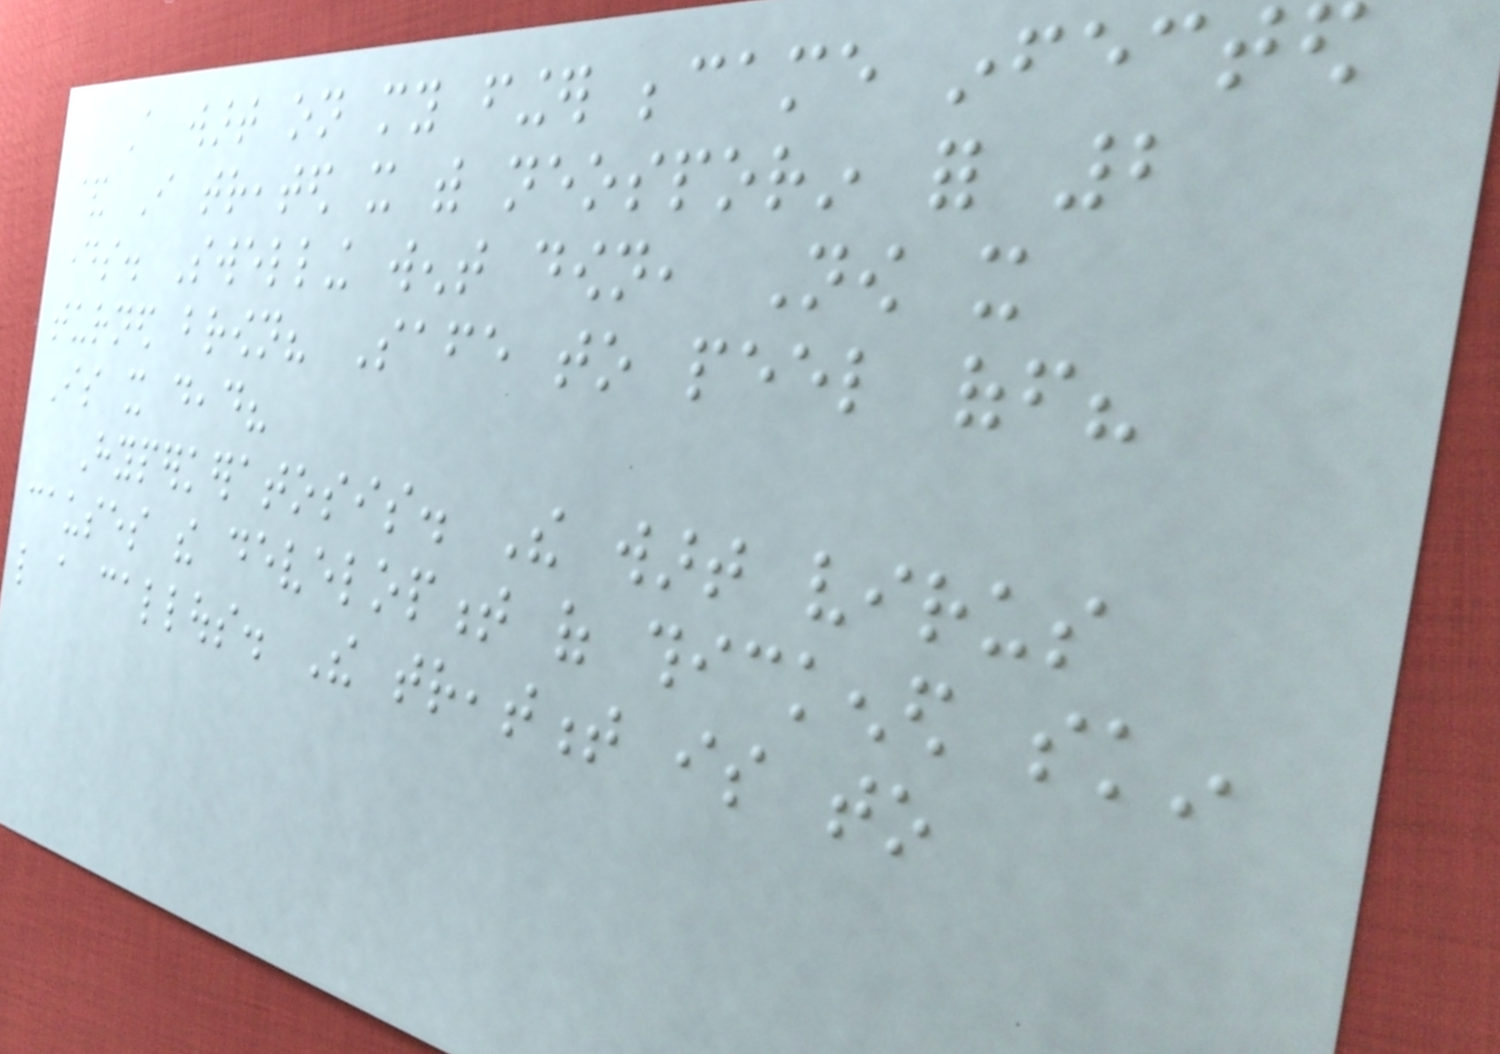A wart on my finger became infected
& I treated it with neosporin for 2
days. Swelling went down, Now it
turned brown? Safe to peel off?
Is it dead?
Hyperkeratosis. The wart virus
causes the development of thickened skin
like a callous. The treatment is to
